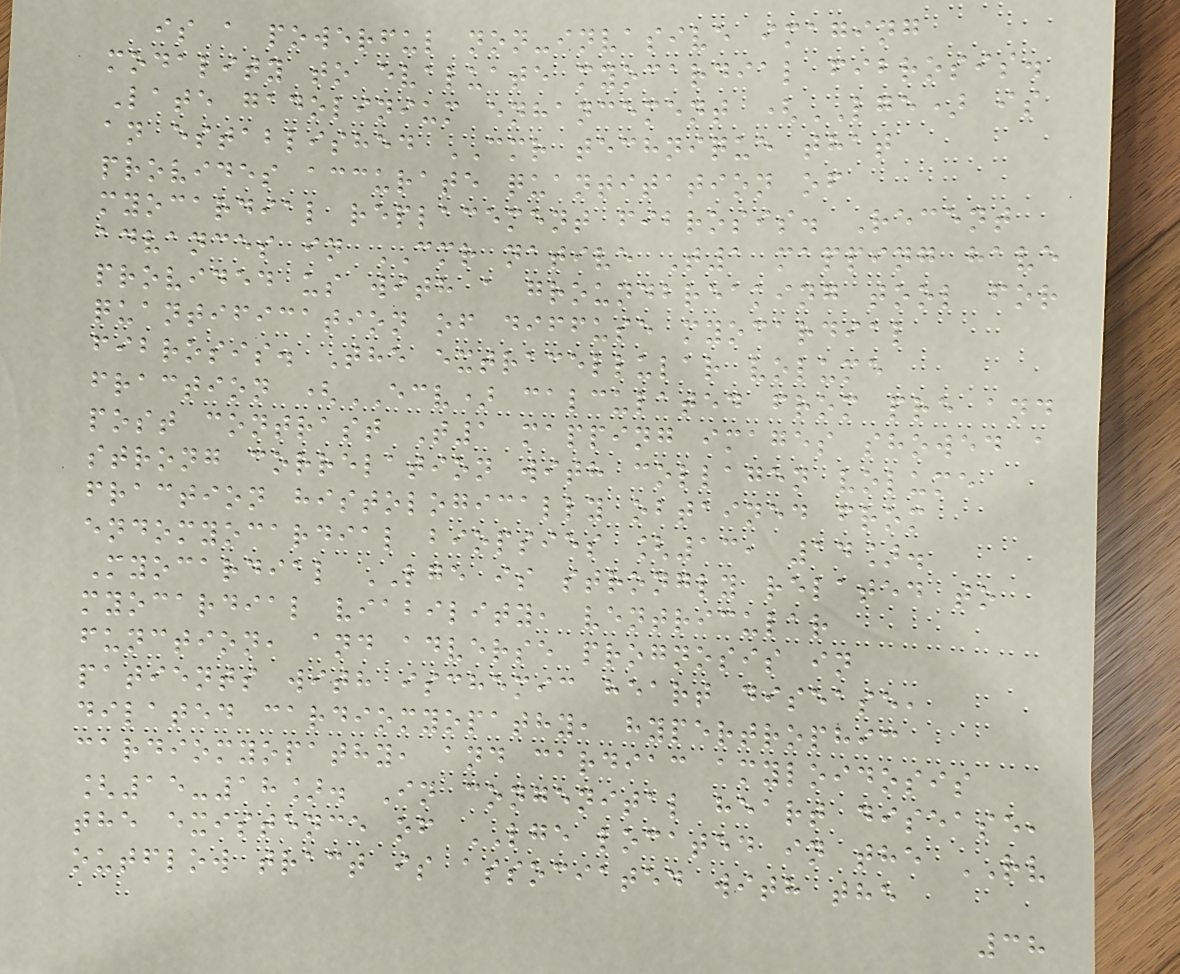is a powerful non-invasive imaging
modality to evaluate myocardial fibrosis.
Late gadolinium enhancement (LGE) is
an established CMR technique that
provides accurate quantitation of
myocardial replacement fibrosis. Recent
advances in CMR native T1 mapping have
provided us with a groundbreaking tool for
quantification of diffuse myocardial
fibrosis. The extracellular volume
fraction (ECV) calculated from pre and
post contrast T1 mapping images showed a
strong correlation with collagen volume
fraction histologically obtained from
endomyocardial biopsies [13, 14].
Myocardial LGE is strongly related to
myocardial viability, ventricular
function, and adverse prognosis in
patients with ischemic heart disease,
dilated cardiomyopathy, hypertrophic
cardiomyopathy, and cardiac amyloidosis
[15-18]. In congenital heart disease,
the existence of LGE located in the RV
outflow tract is associated with the
38
